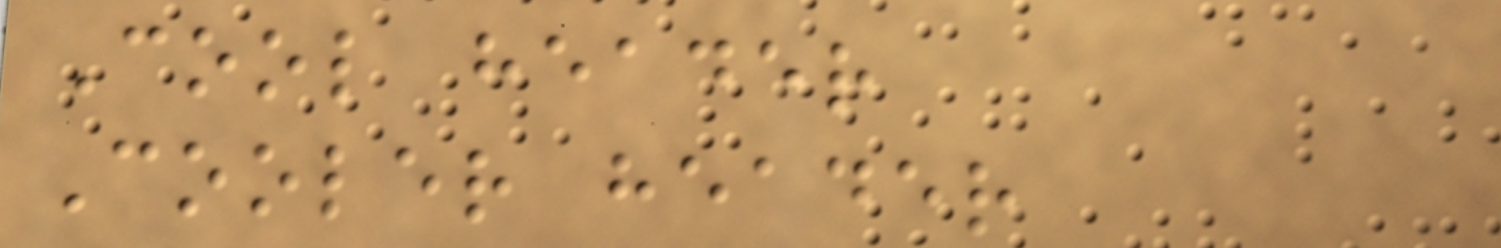Cool header
Cooler header
